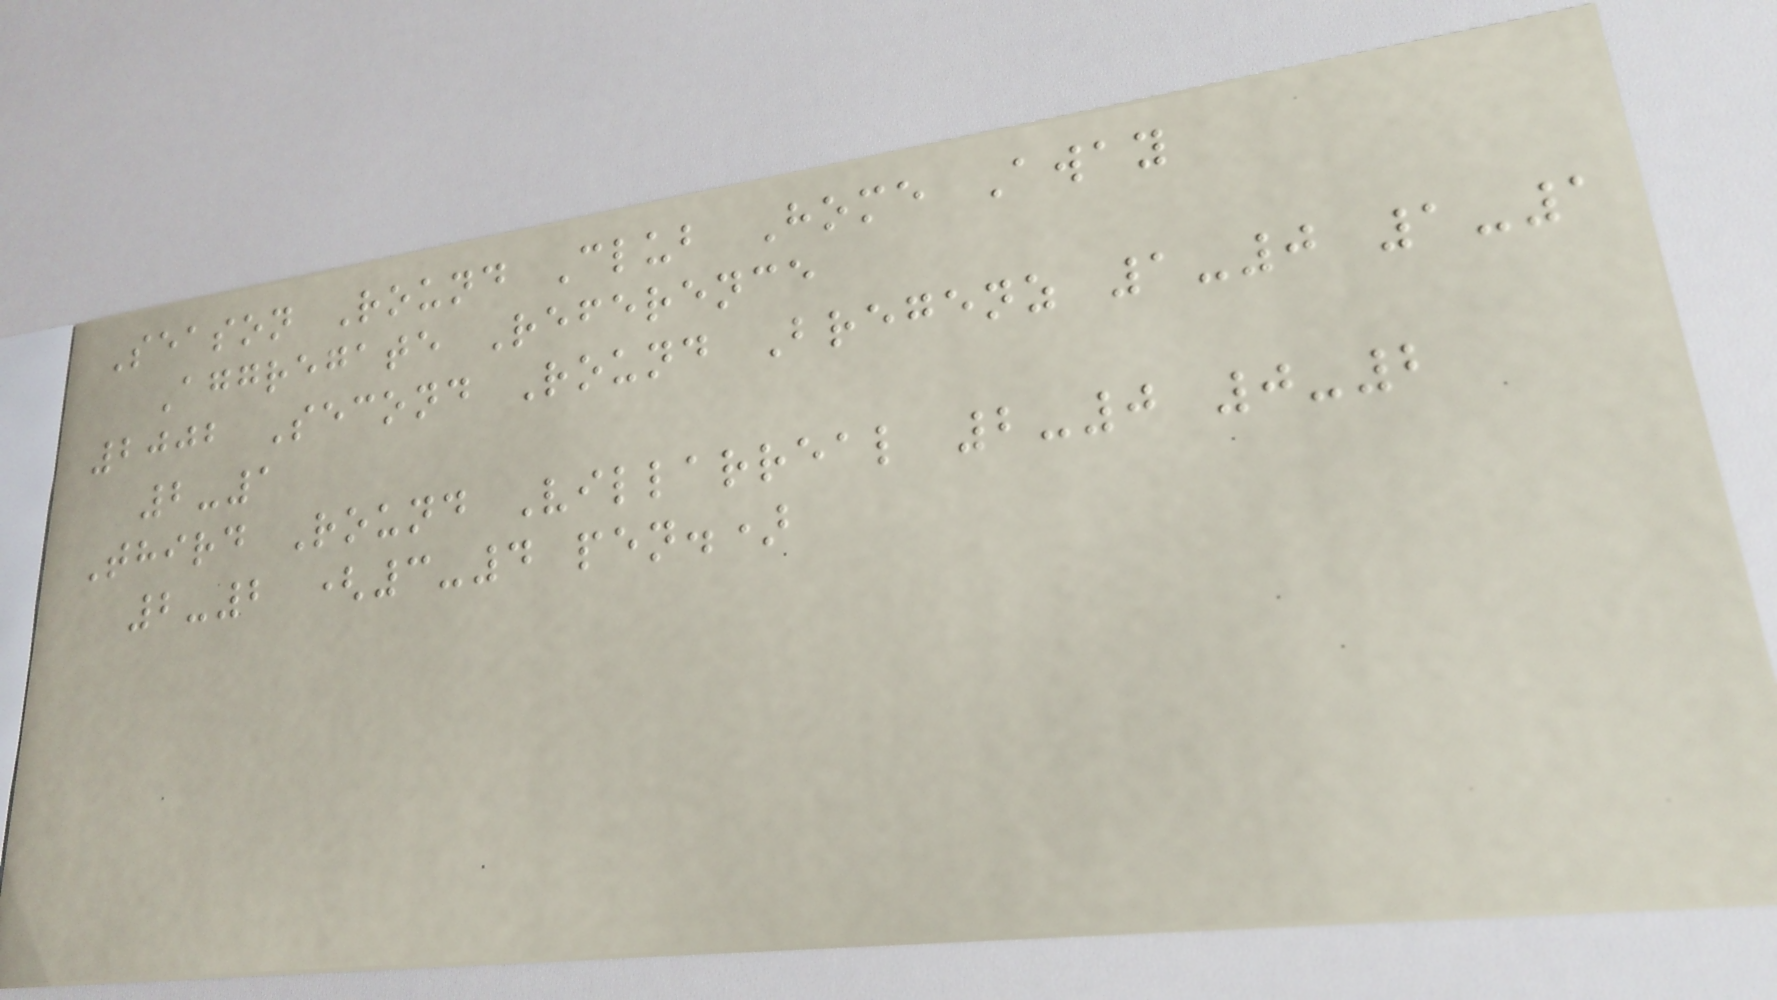Season Round Club Home Away
Aggregate Reference
2002 Second Round Bregenz 1-0 1-1
2-1
Third Round Villarreal 2-0 0-2
2-2 (3-4 pen.)
